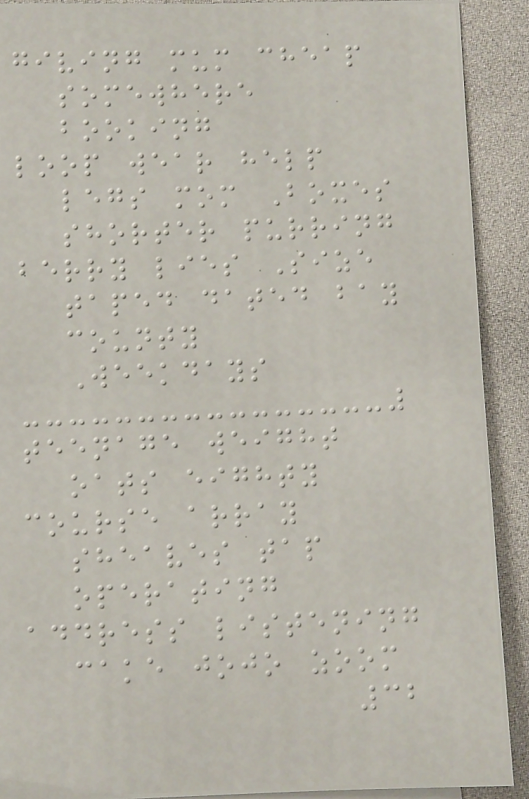giving mum cheap
somewhere
booking
loop wear help
legs mom Boxes
shorter purring
berry lies Size
taped dated bay
county
Weekdays
teenage weight
oats eighty
course array
sheaves tap
operating
address listening
cake jojo zoom
32
